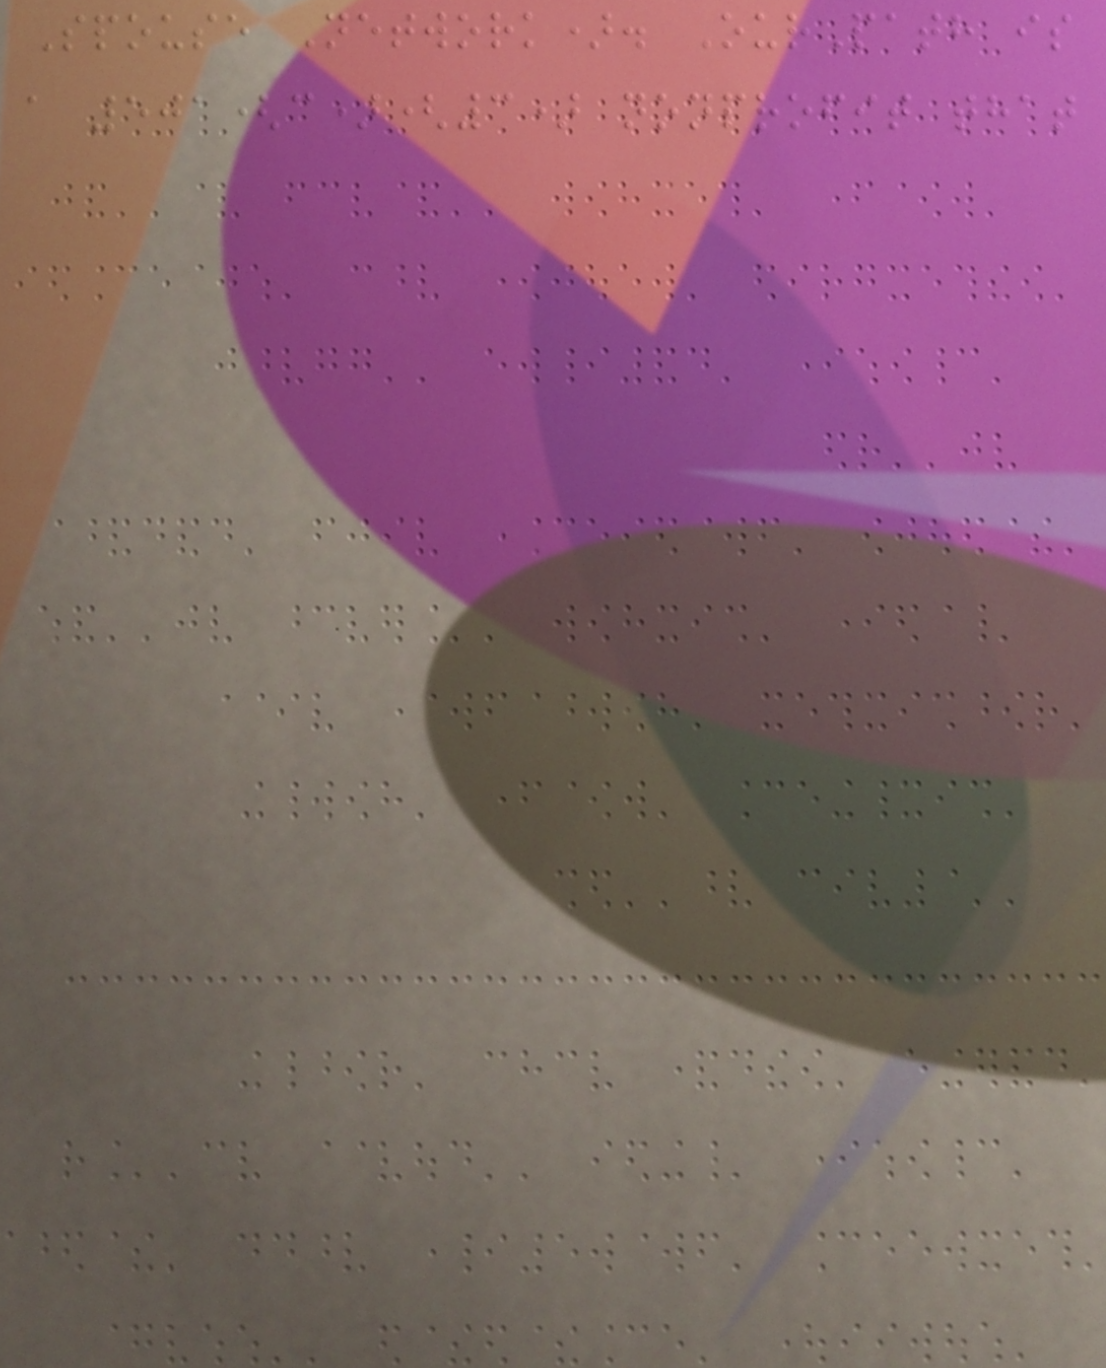Spouse Network). OurPath is
a 501(c)(3) nonprofit that
